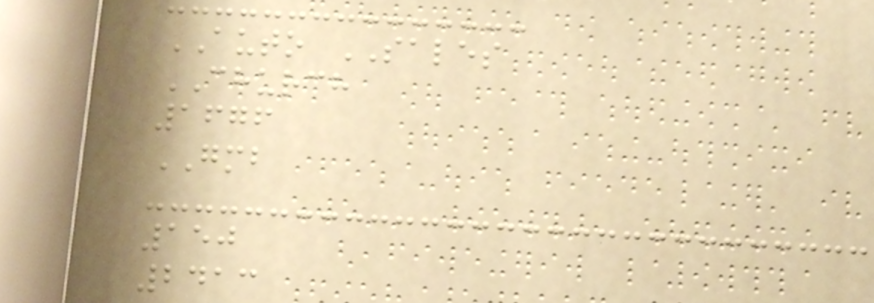AUTO SALES
CHURCH
1676
GMB
150
2413
